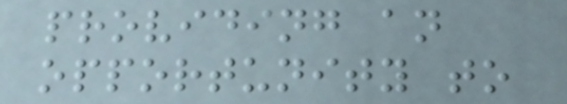providing an
opportunity to
